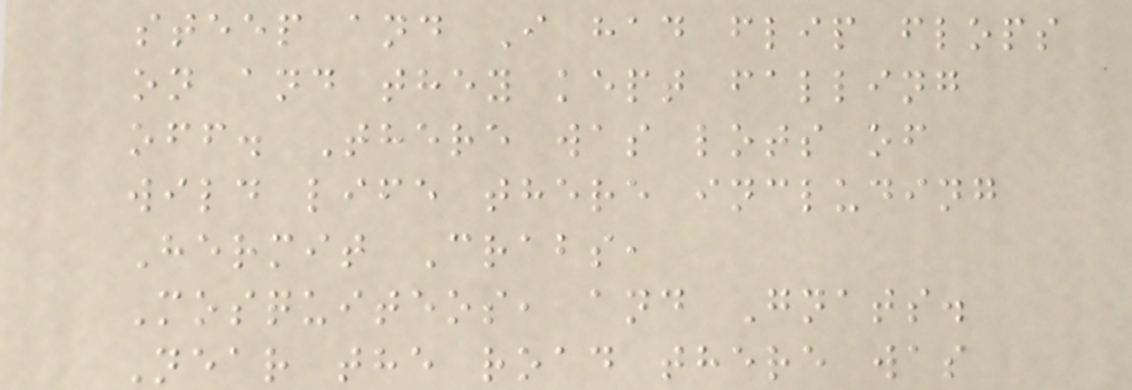steep and I had flip flops
on and they kept falling
off. There was lots of
wild life there including
Hermit Crabs,
Mosquiteos, and Gnats.
Near the road there was
